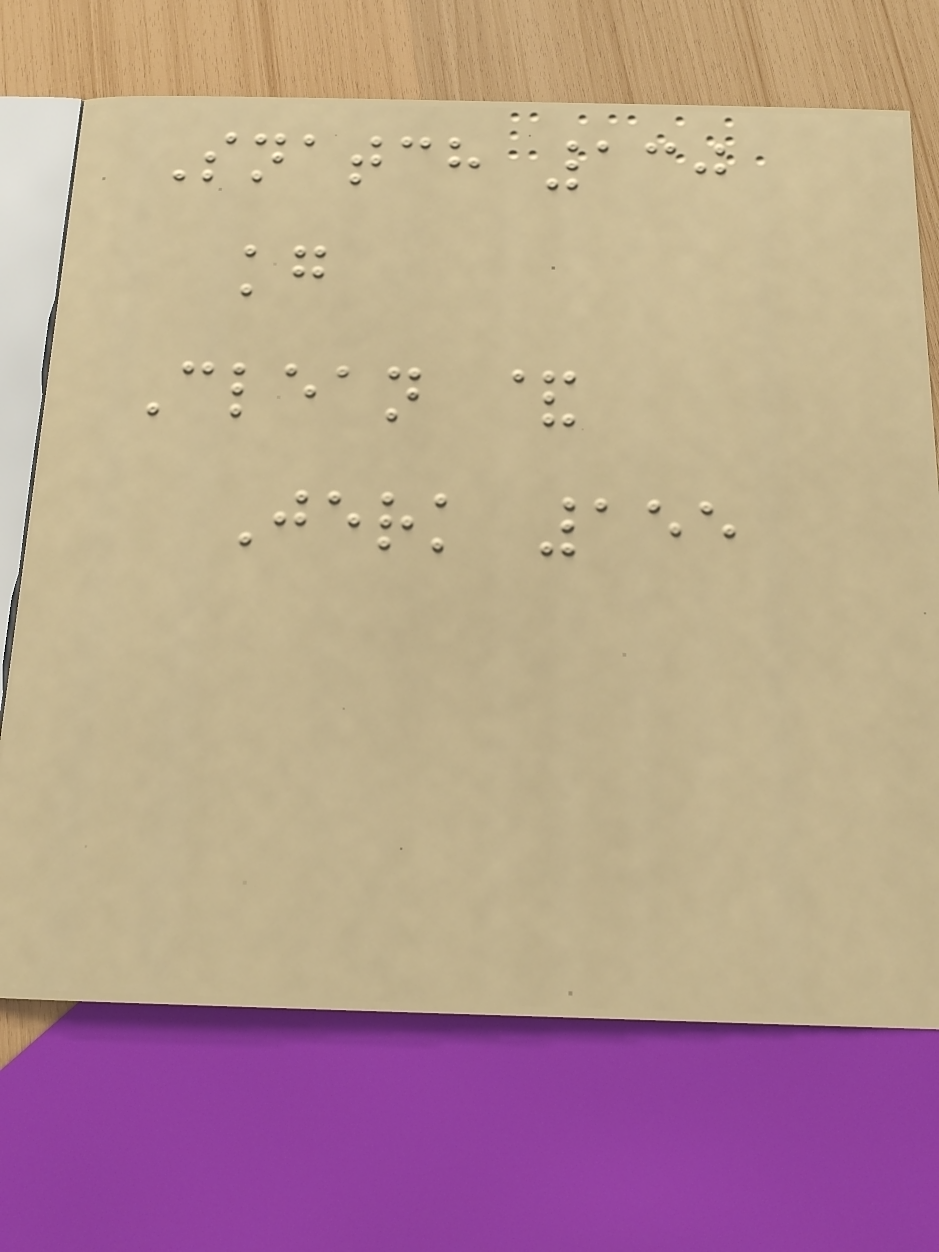Snatch 130
kg
Clean &
Jerk 155
